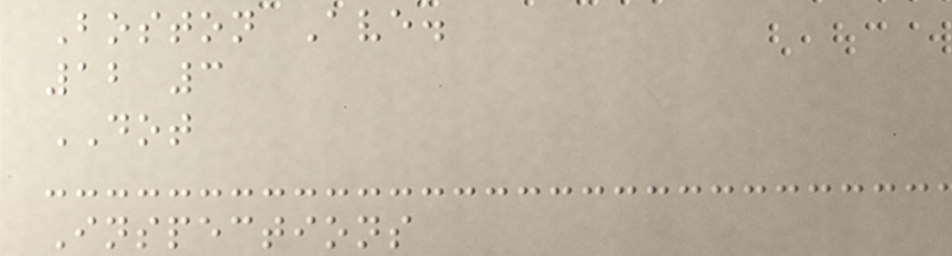Boston Ave.
12 3
DOT
Inspections
